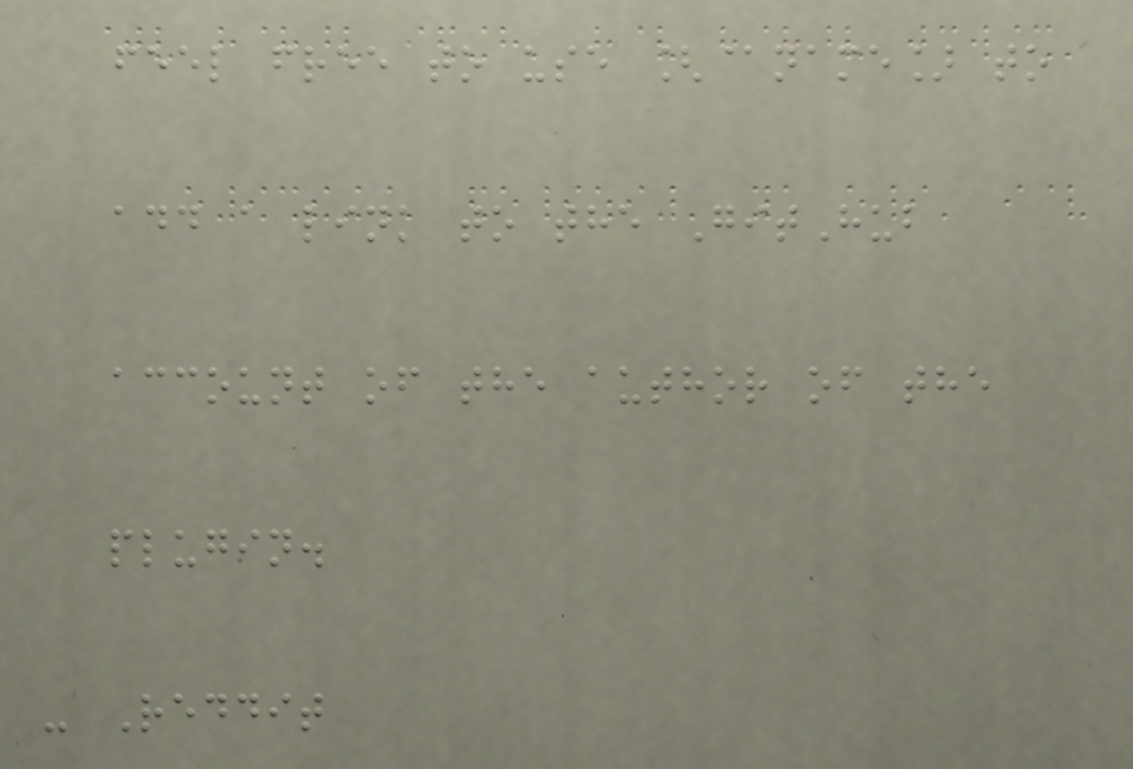feel free to use [@name] to
add a link to the GitHub
account of the author of the
plugin.
- Reddit
